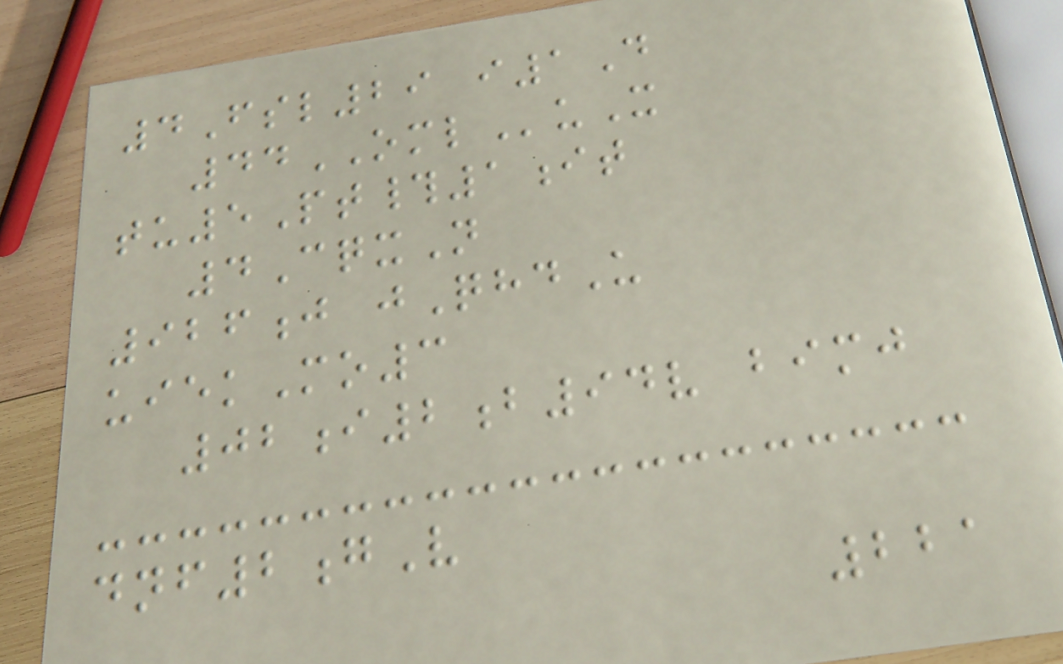4Fsl29 i1D
44OMLuX
tu5Pt#1it
4CqxN
926j jQhdU
uiekMo3
02i2b94v bimj
dnf2gV
221
